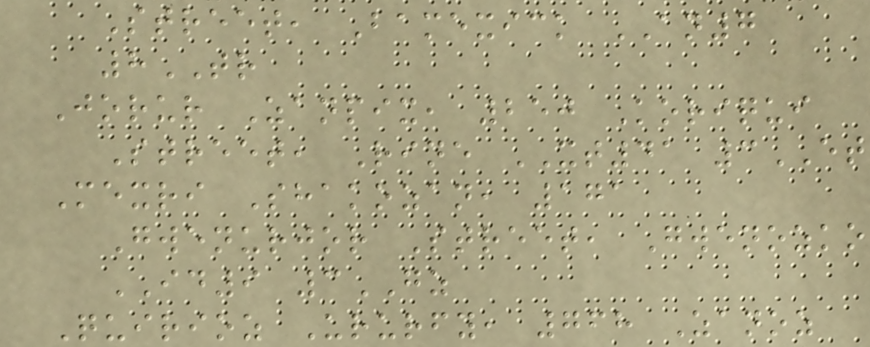Street, Bamexick AN7
8TR
Jorur Zanpix, 250 Koriqui
Street, Rine XT41 3ET
Mexri Shakozan, 171
Gwenurjor Street, Gwenozko
ID9 3GZ
Quirioz Ururfy, 768 Zanoz
